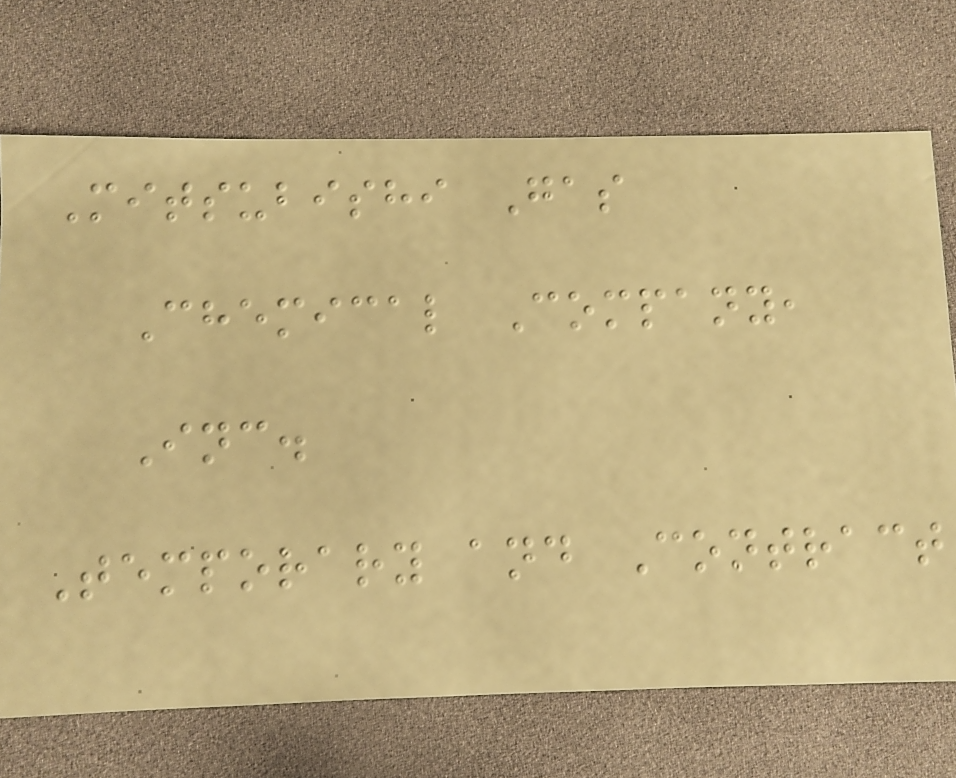Mitsubishi Gas
Chemical Company,
Inc.
Temporary and Contract
